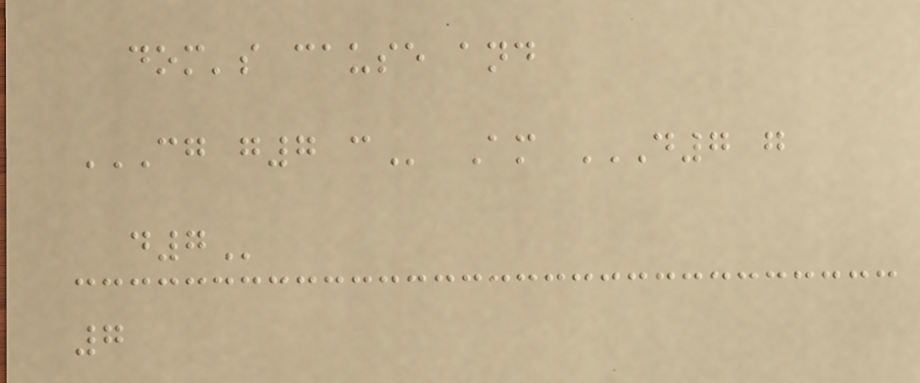dom's cause and
CG G7 C Am D7 G
D7
7
